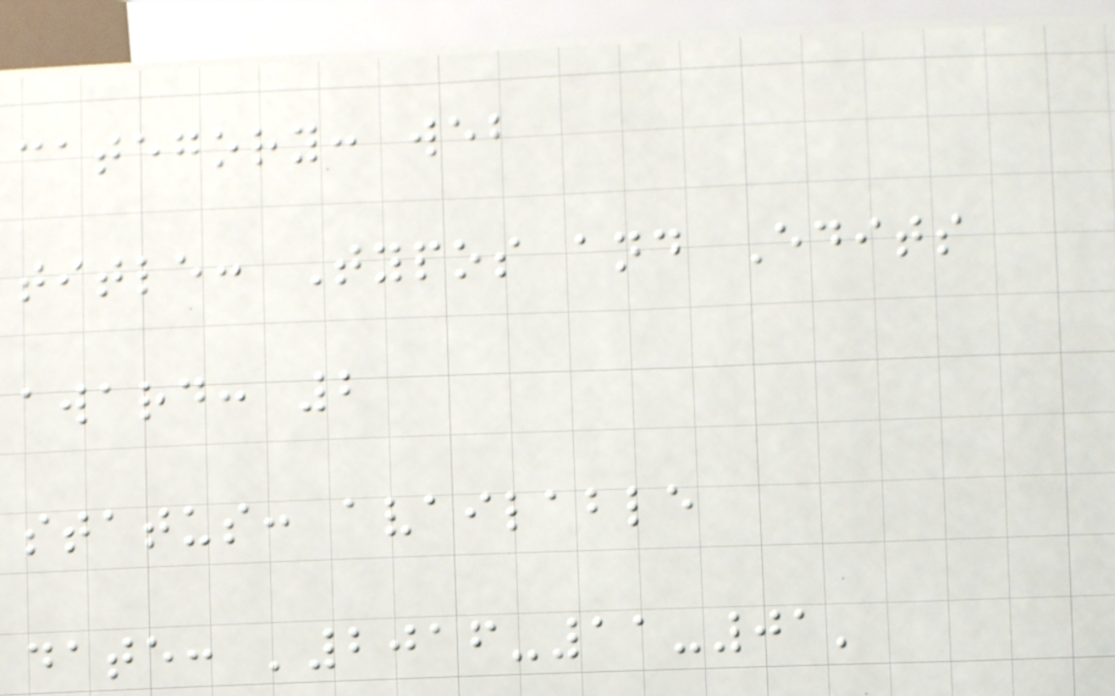category: web
title: Typos and Edits
award: 2
status: available
date: '2016-11-01'
